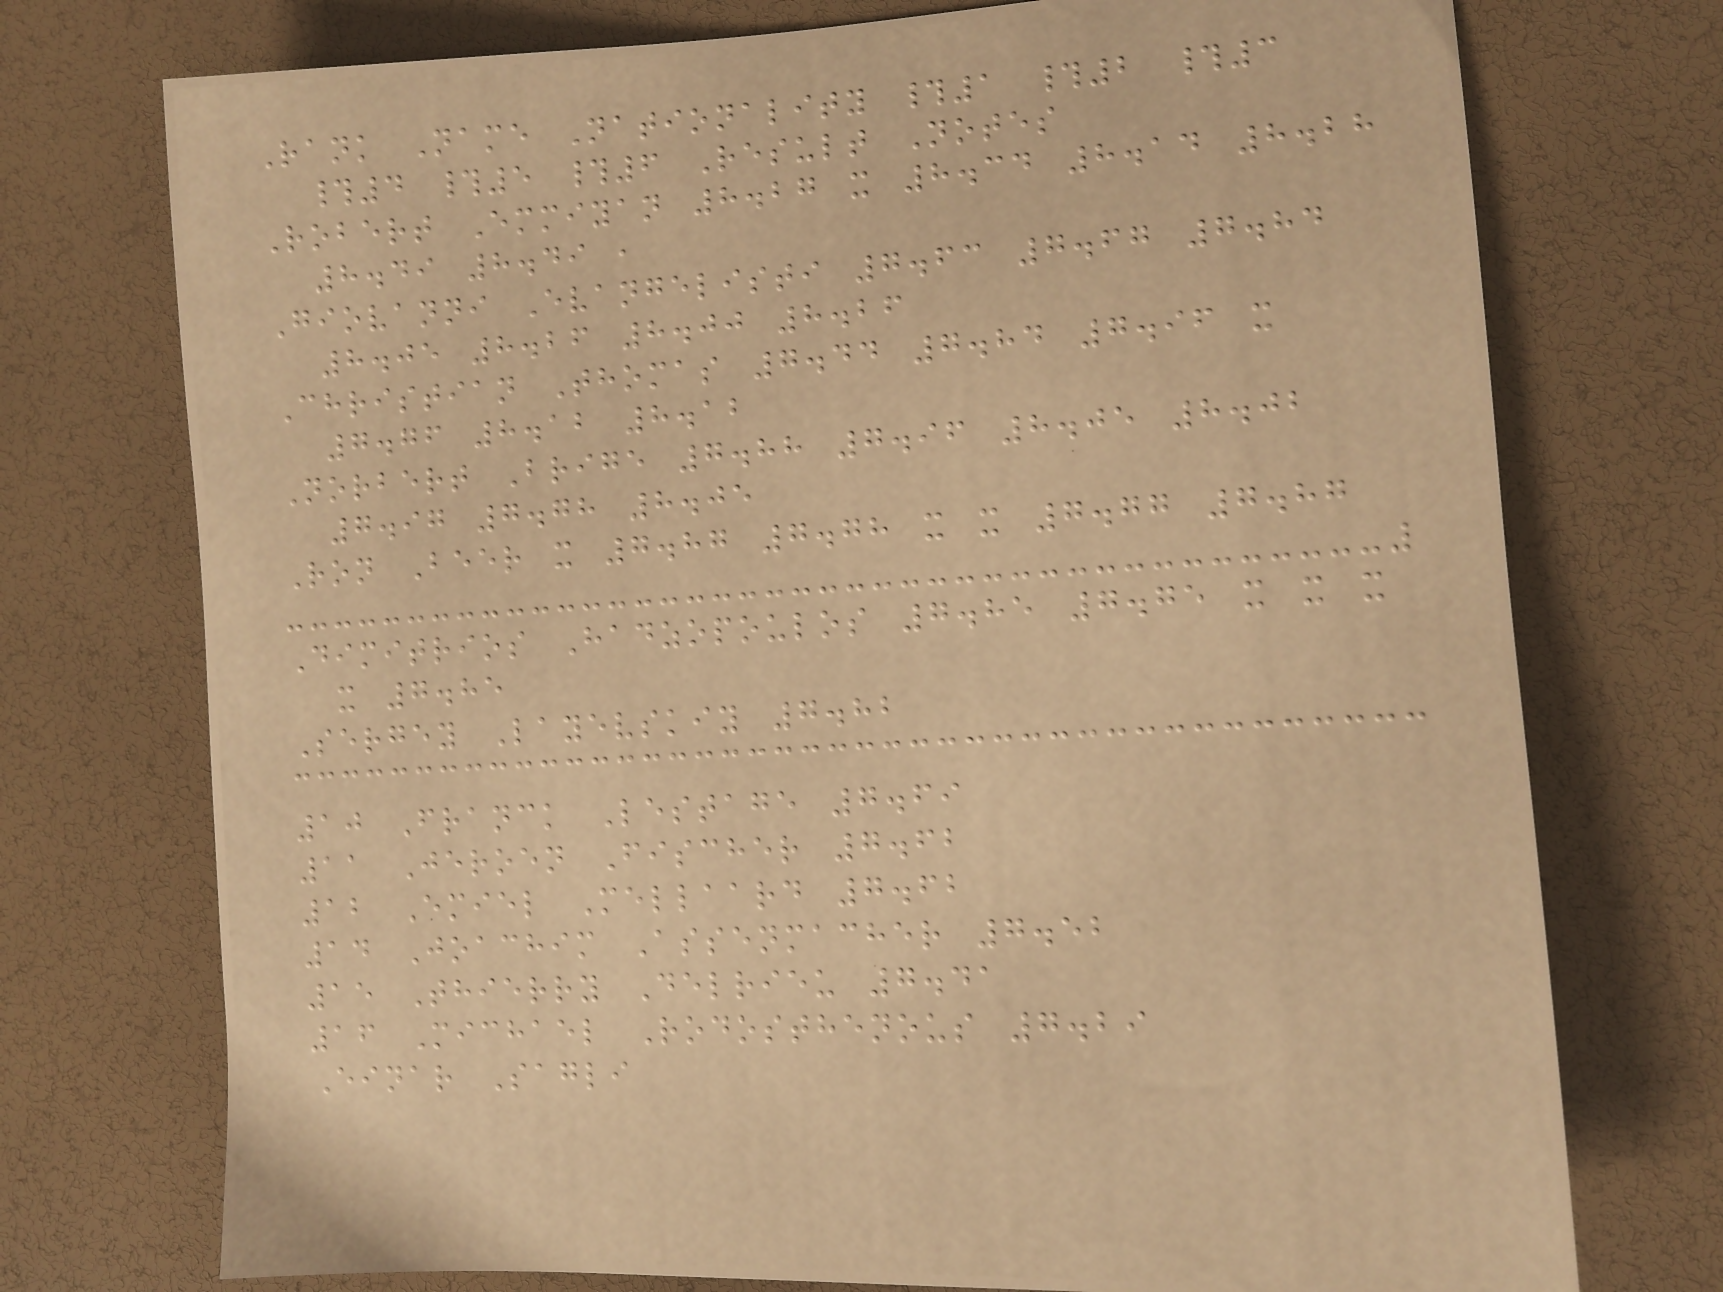Rank Name Nationality #1 #2 #3
#4 #5 #6 Result Notes
Robert Emmiyan 8.27 x 8.34 8.14 8.28
8.49 8.49 ,
Giovanni Evangelisti 7.63 7.67 7.84
8.05 8.26 8.00 8.26
Christian Thomas 7.44 7.84 7.96 x
7.76 8.12 8.12
Norbert Brige 7.88 7.96 8.05 8.02
7.97 7.78 8.05
Ron Beer x 7.87 7.78 x x 7.77 7.87
Dimitrios Hadzopoulos 7.85 7.75 x x x
x 7.85
Sergey Layevskiy 7.82
10 Franck Lestage 7.69
11 Jeroen Fischer 7.62
12 Emiel Mellaard 7.62
14 Joachim Assenmacher 7.52
15 Thierry Delrieu 7.41
16 Michael Rodosthenous 7.29
Einar Sagli
